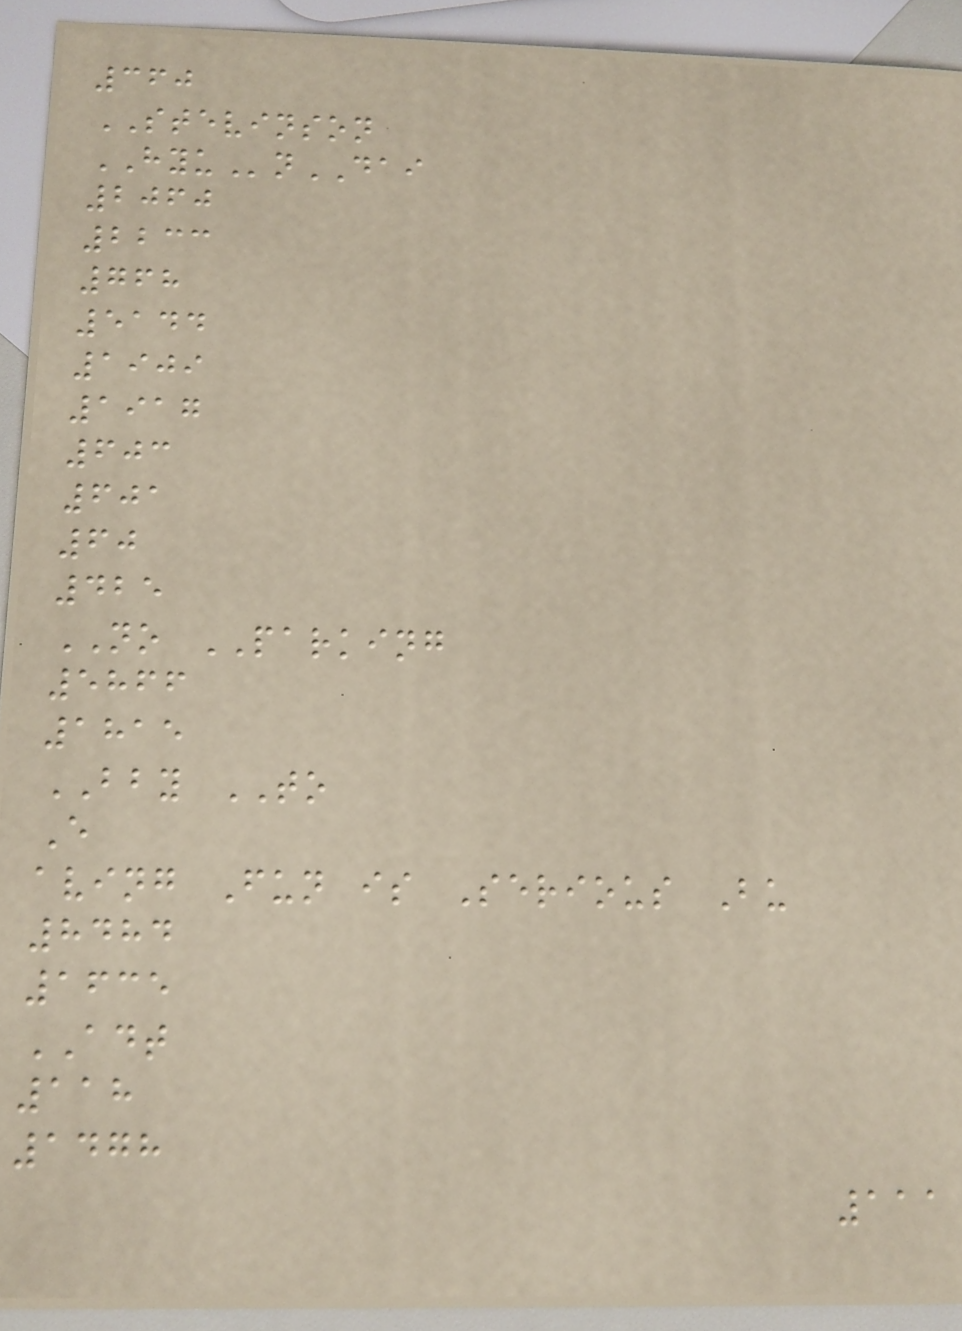360
STEVINSON
HYUnDAI
2060
2233
768
5144
1909
1917
603
601
60
425
NO PARKING
5866
1815
BBY TO
E
aving Fun is Serious Bu
8484
1635
ADT
118
1478
111
